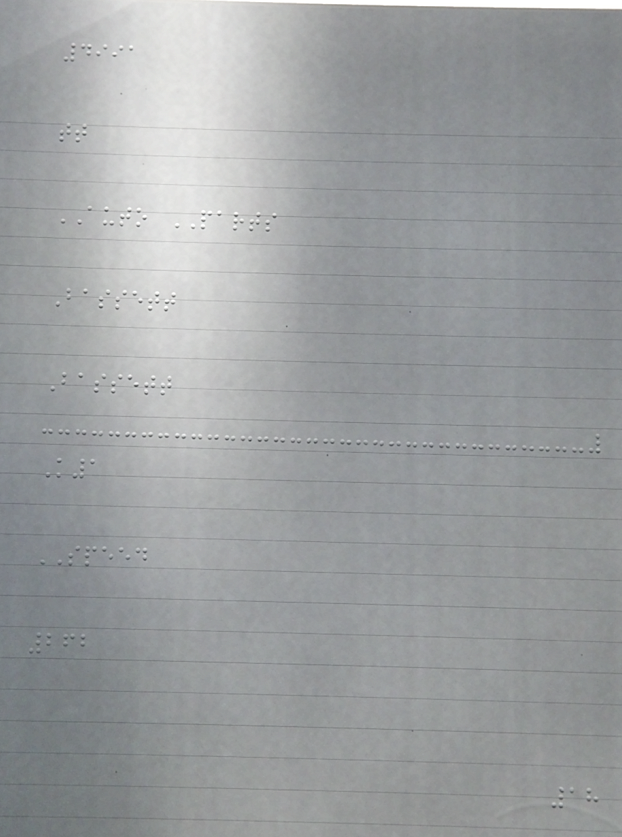4991
tt
AUTO PARTS
Bassett
Bassett
K1
SPEED
262
18
